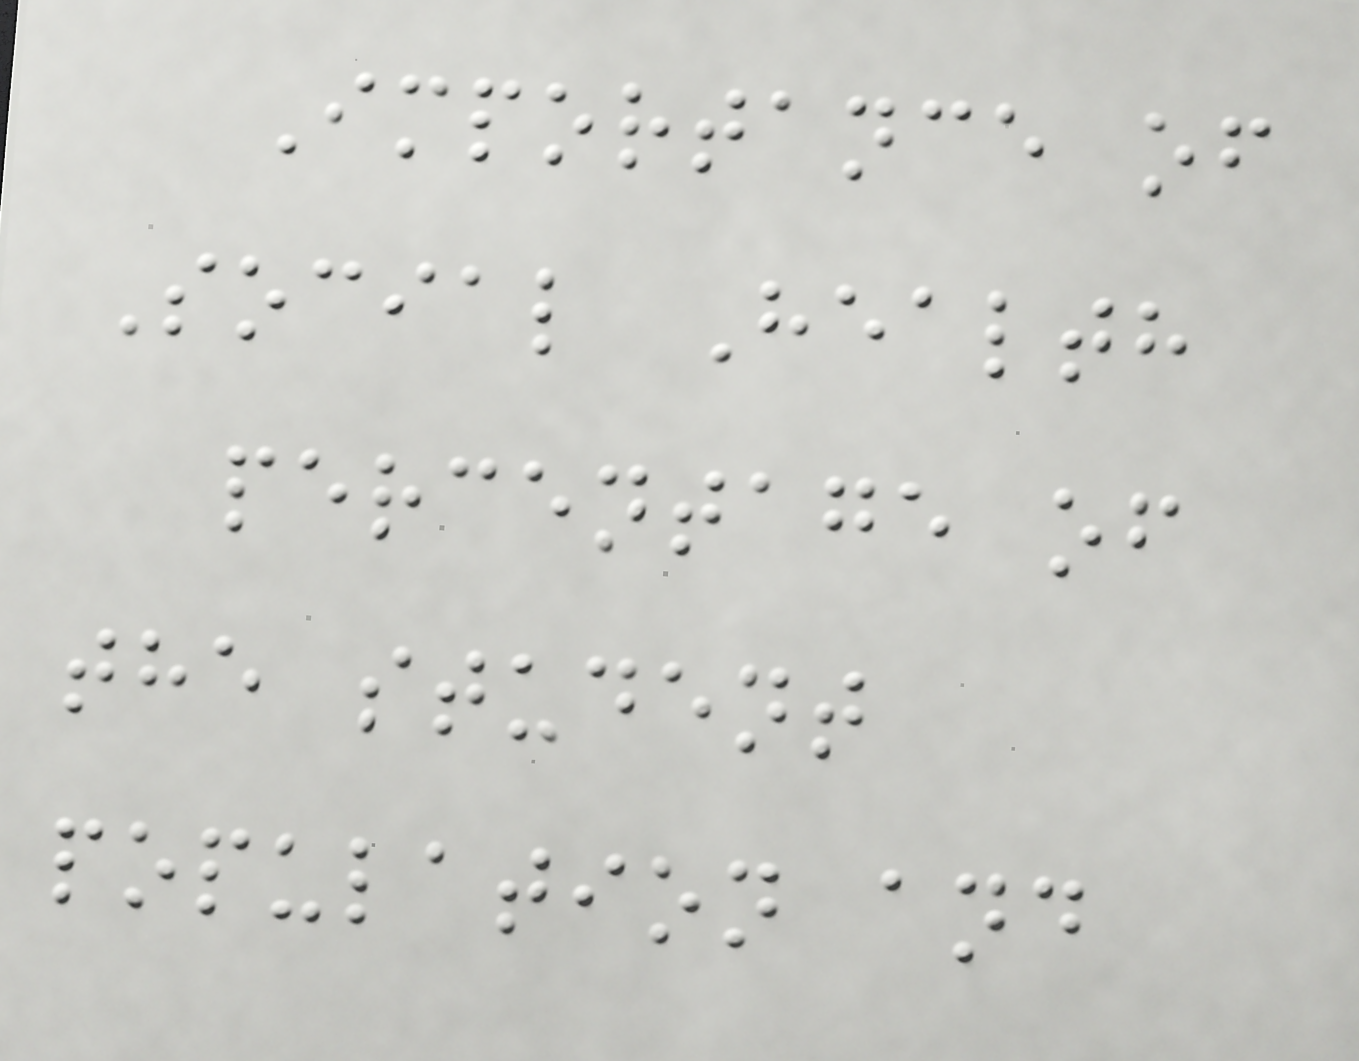Importance of
Social Health
percentage of
the student
population and
